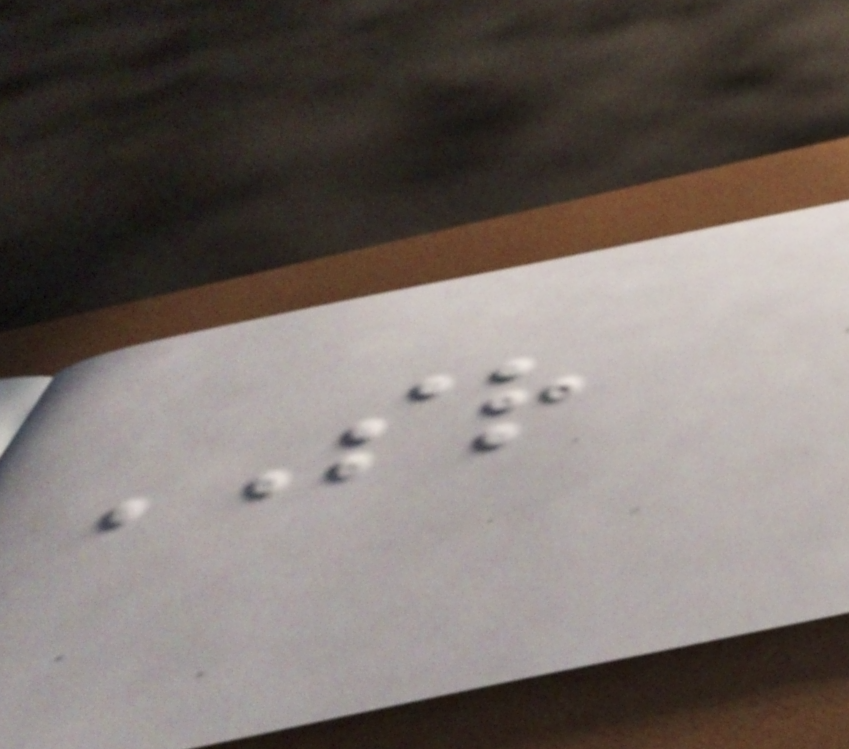SR
